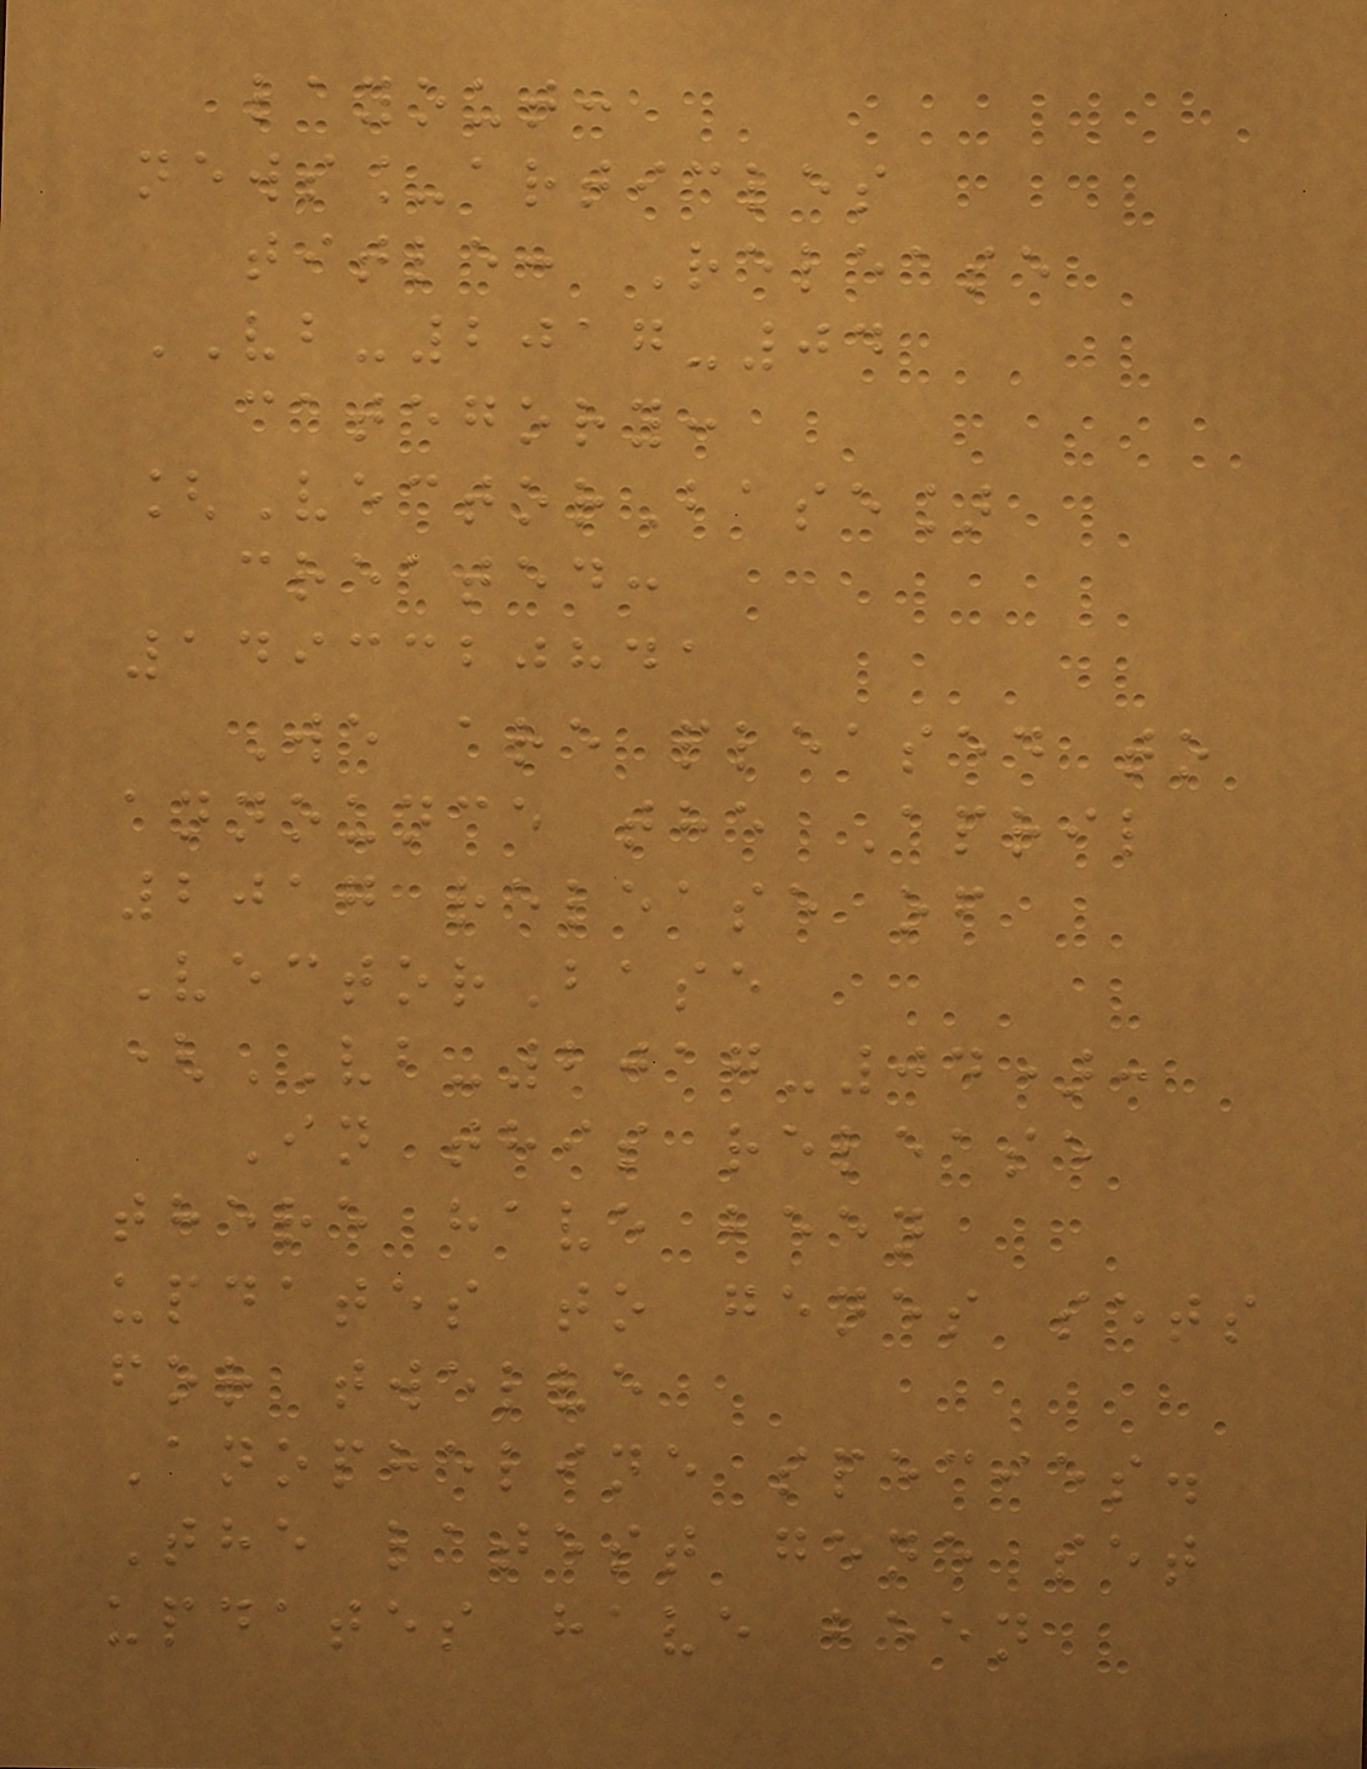layout:
news_articles
title: Release
VB-2017-04
category:
[VectorBase]
created:
1493320841
We are pleased to
announce the April
2017 release of
VectorBase
(VB-2017-04):
In this release
there have been
updates to genes sets
for twelve
Anopheline species.
The latest gene set
updates have been
